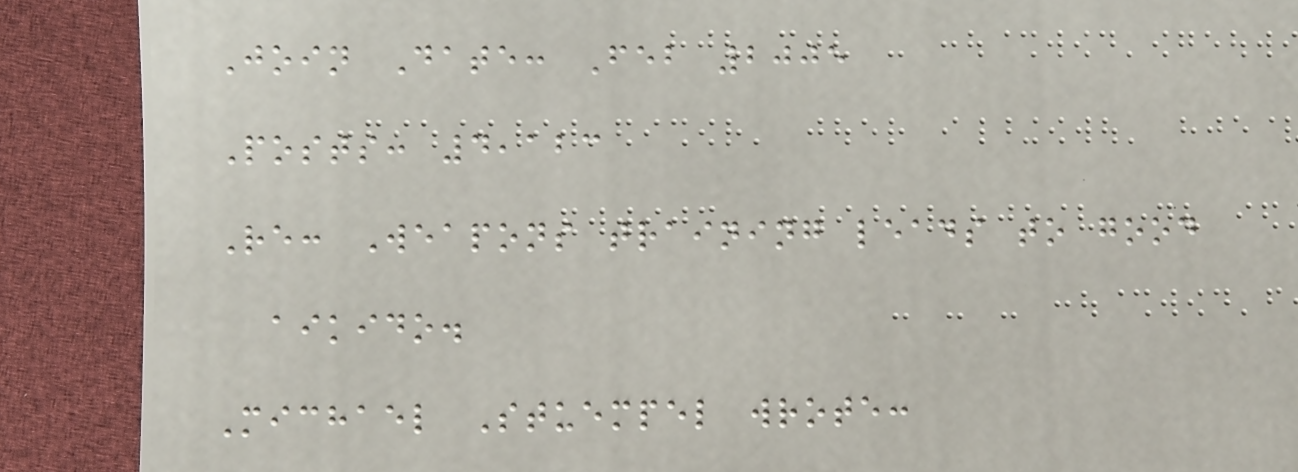Join Date: Feb 2005
Posts: 4,123
Re: Weapons training leads to good
aikido.
Michael Stuempel wrote:
